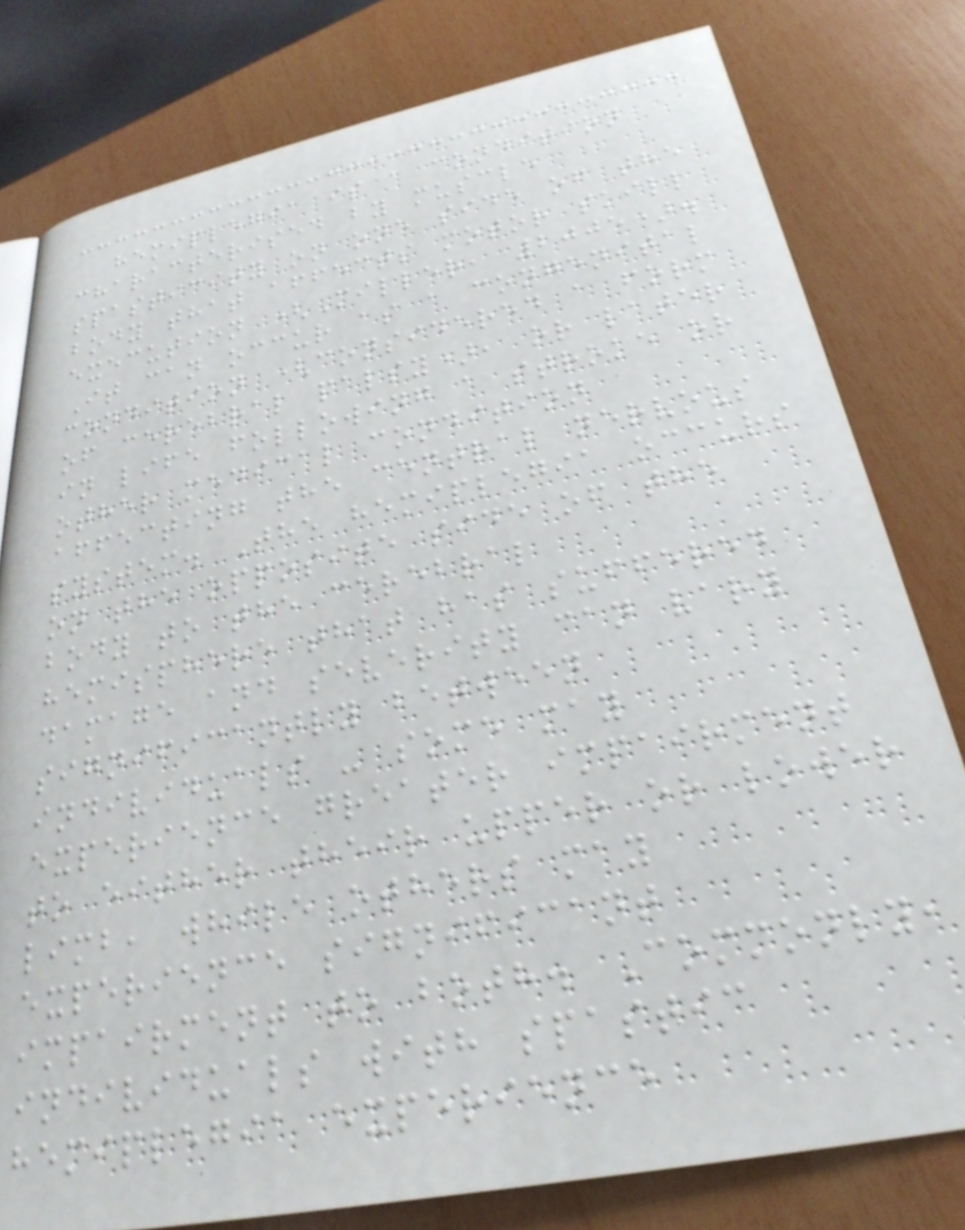hemiplegia is a condition
characterised by muscle
spasticity on one side of the
body that affects motor skill
execution (Miller, 2005).
It can occur as a congenital
condition (considered a form
of cerebral palsy), or later
in life following a stroke or
other medical condition
affecting the central nervous
system. The hemiplegia occurs
on the opposite side of the
body to the cerebral
hemisphere that has suffered
damage and severity can vary
significantly between
individuals - some may
experience greater impairment
to either their upper or lower
limb, while others may
experience significant
impairment to both. Commonly,
individuals with spastic
hemiplegia experience
